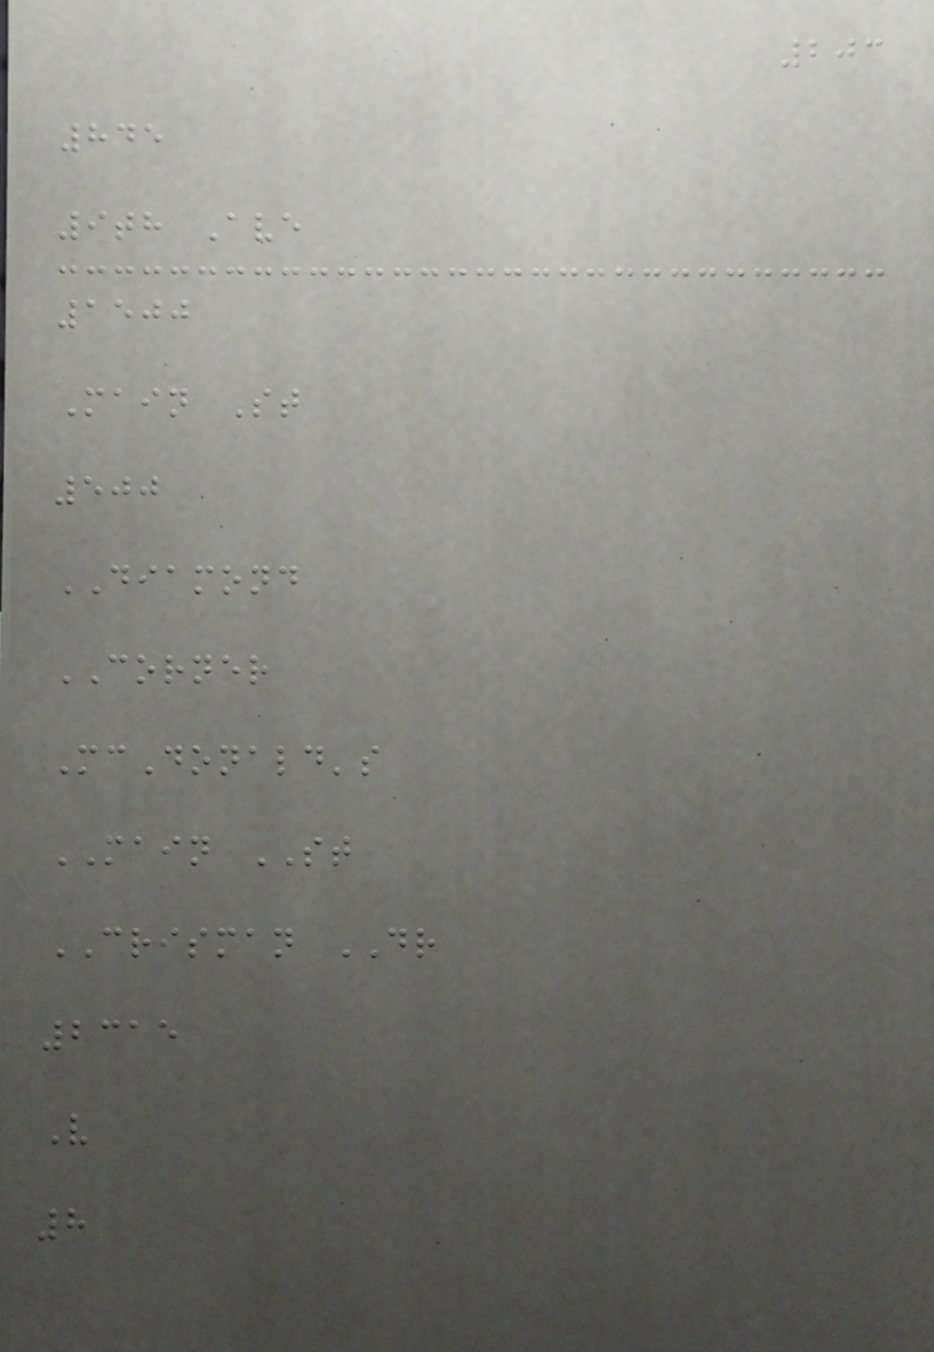203
845
9th Ave
1500
Main St
500
DIAMOND
CORNER
McDonald's
MAIN ST
CRISMAN DR
2315
V
8
